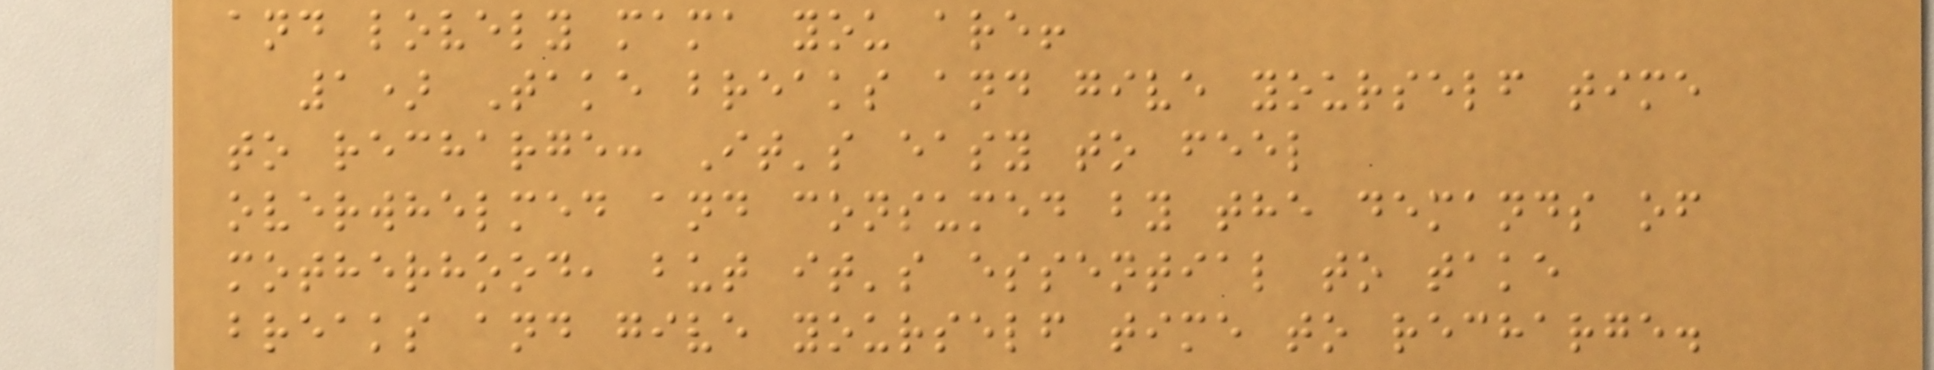and lovely mama you are!
1) Take breaks and give yourself time
to recharge: It's easy to feel
overwhelmed and consumed by the demands of
motherhood, but it's essential to take
breaks and give yourself time to recharge.
